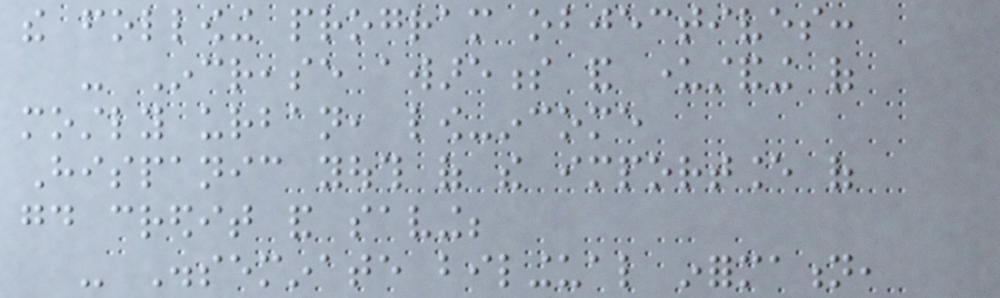the following program objectives:
- Increase awareness and understanding of
mostly urban, low-income
Hispanic youth of the importance of
good credit and saving;
- Disseminate bilingual information,
